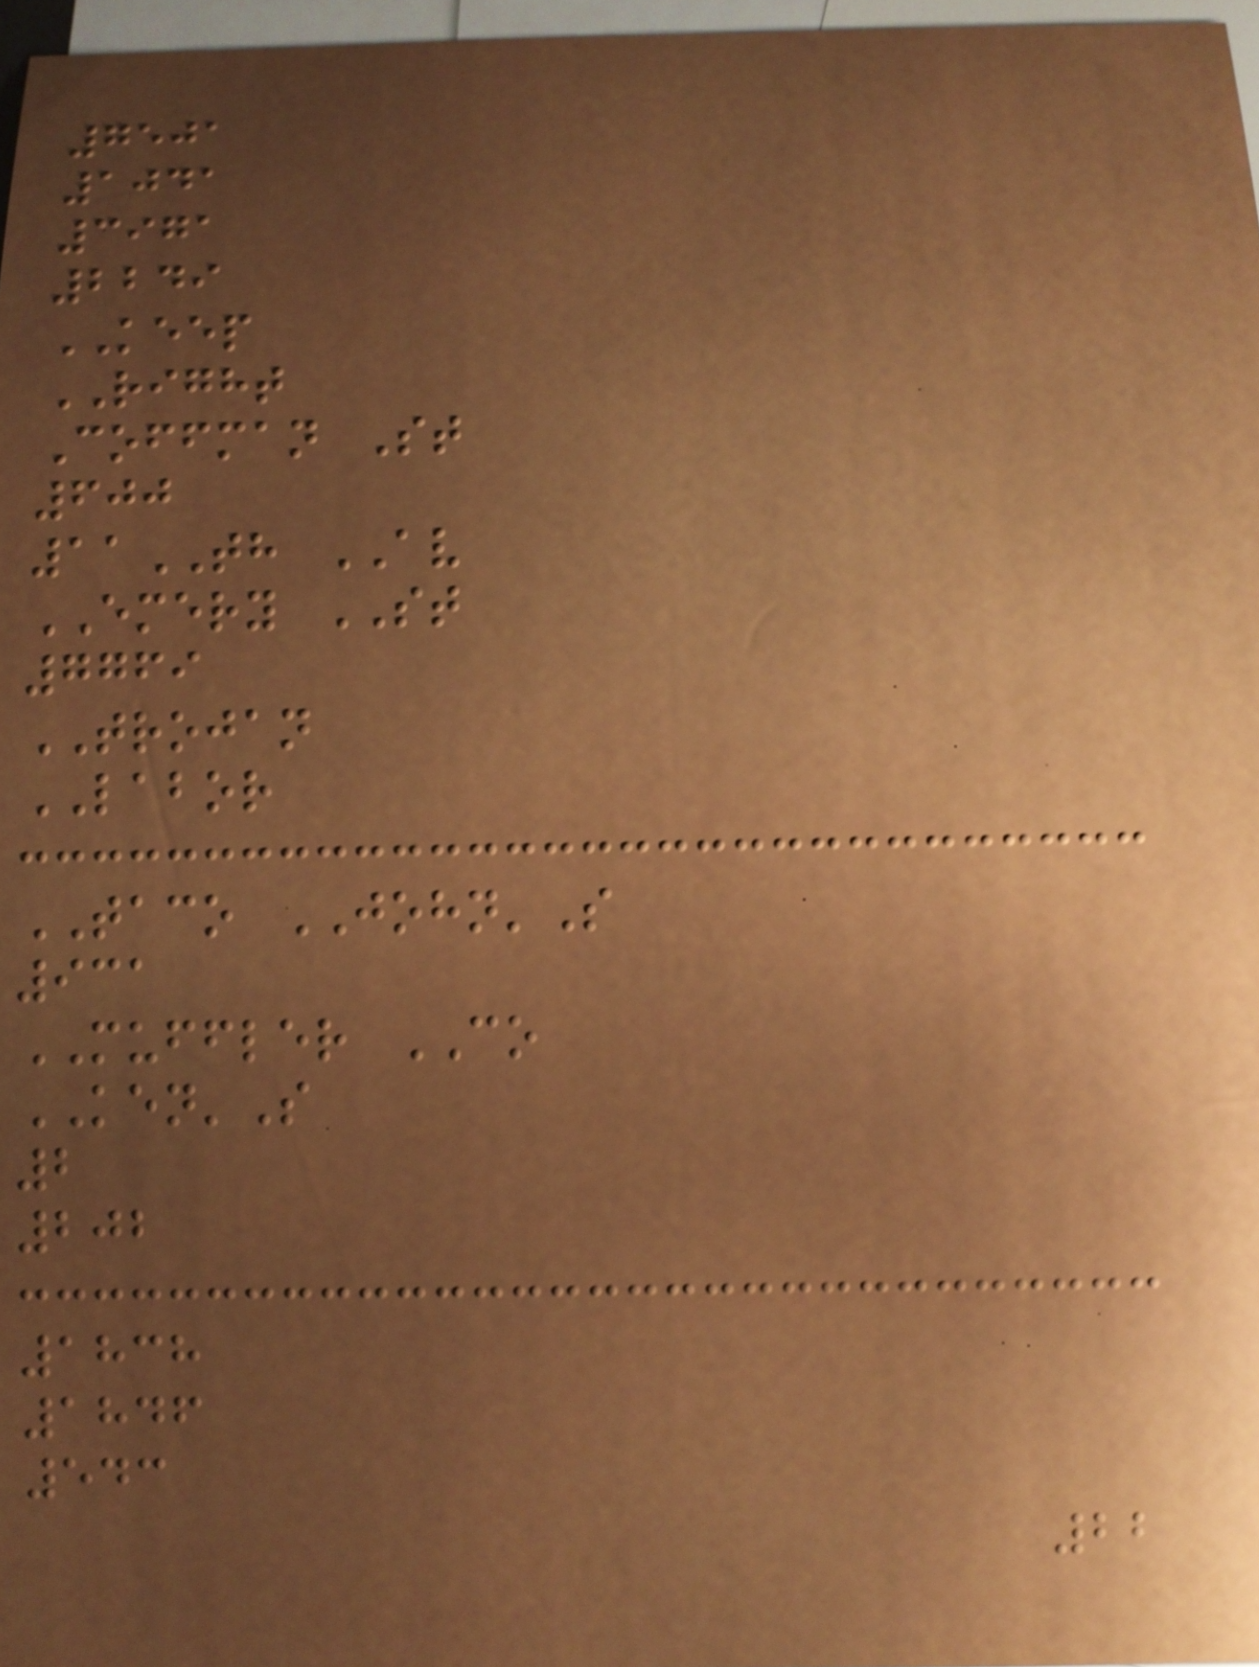7501
1041
3971
2249
KEEP
RIGHT
Coffman St
600
11TH AV
EMERY ST
7769
TROJAN
LABOR
TACO JOHN'S
931
MUFFLER CO
KEN'S
2
202
1838
1846
543
22
